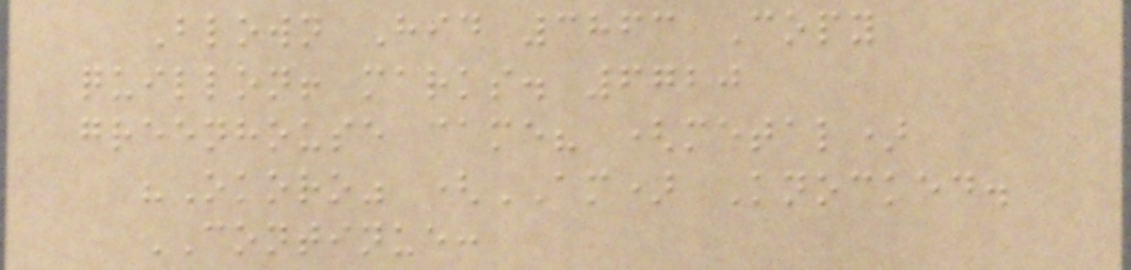Blown Hid 3863 Copy
quillon! marks. 6720
greenhouse came? (metal)
"Okoro" (AM) Knocked.
CONTINUE:
